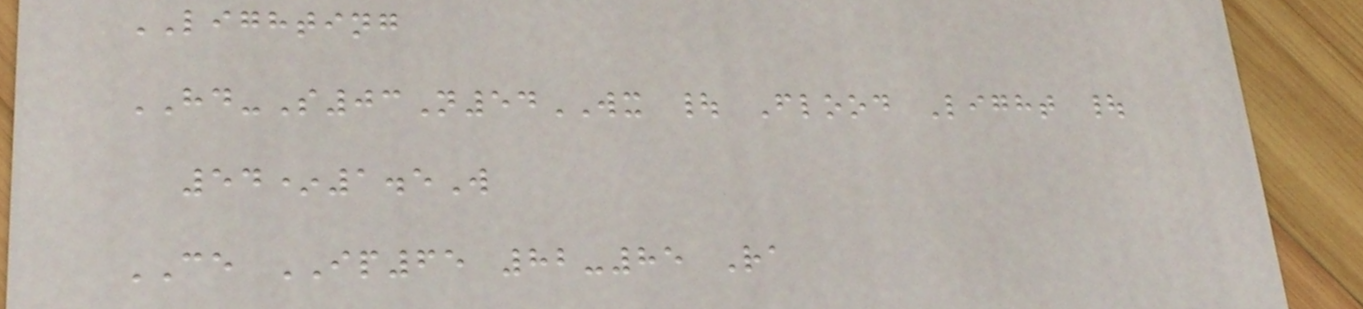LIGHTING
HD-S03N54WX | Flood Light |
54*1.5W
CE IP65 82-85 Ra
